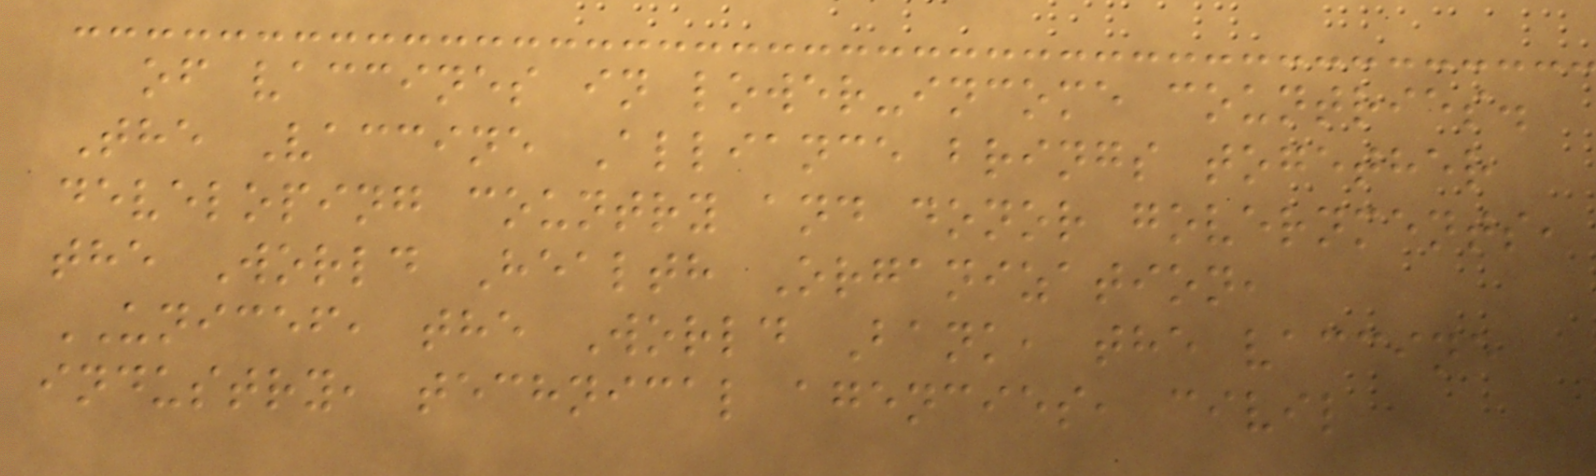of vaccines in lower-income countries.
The Vaccine Alliance brings together
developing country and donor governments,
the World Health Organization,
UNICEF, the World Bank, the vaccine
industry, technical agencies, civil
